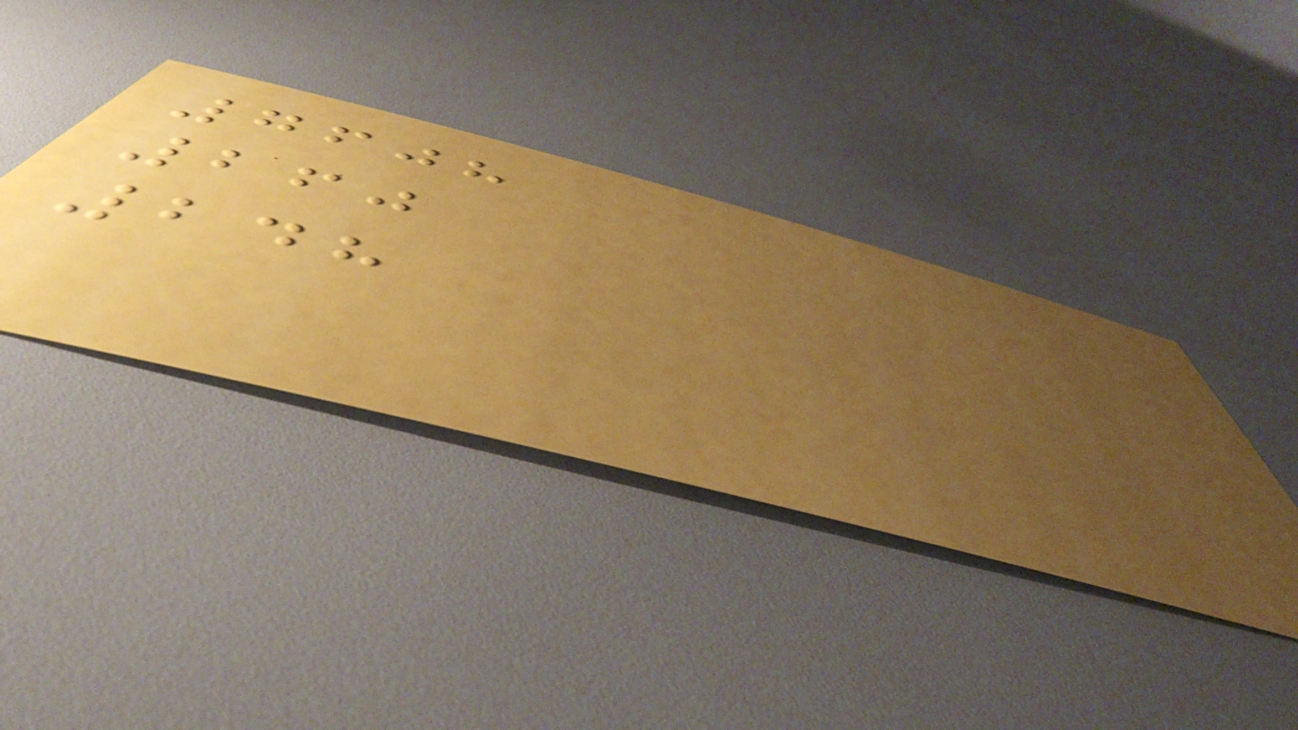7608
260
248
